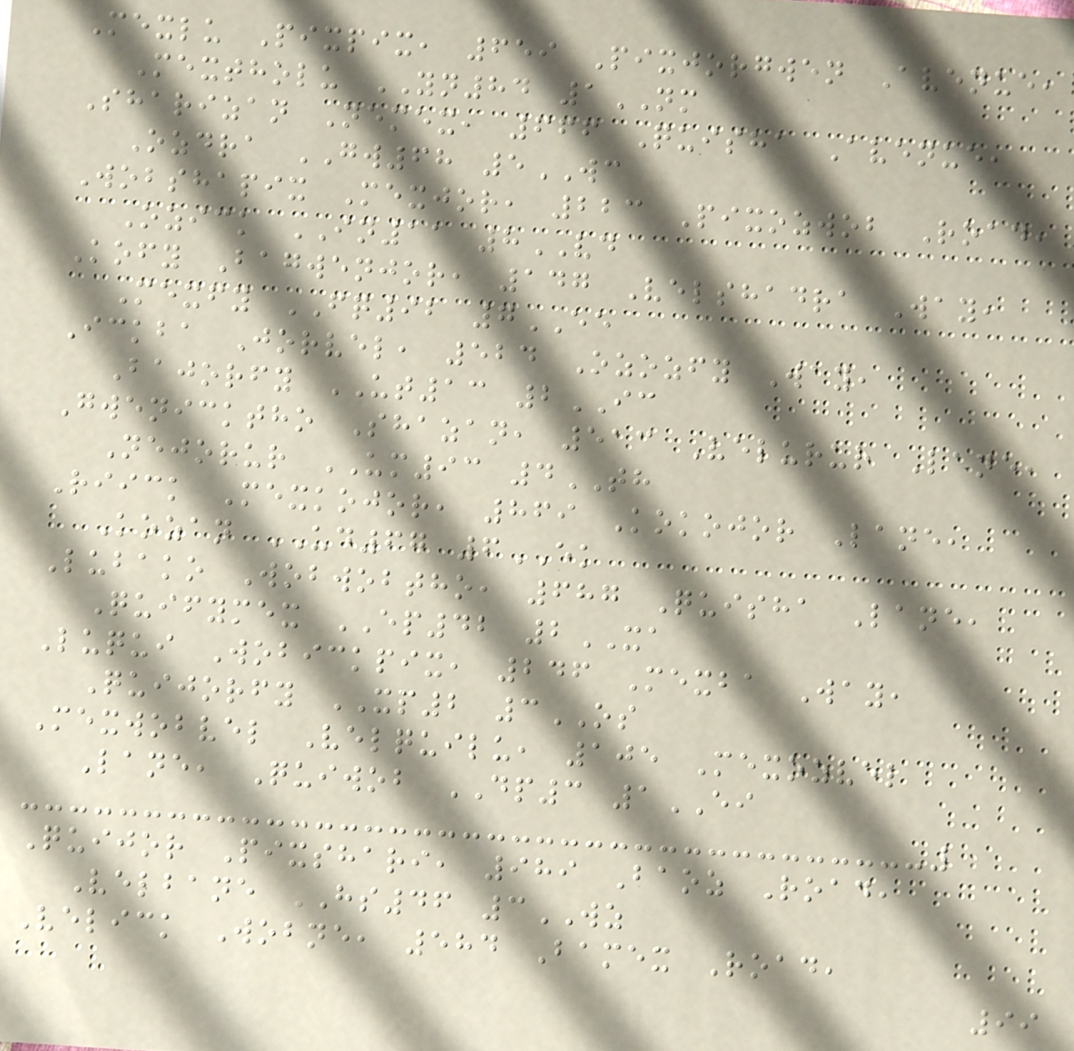Mexlu Pixpix, 659 Pixjorgwen Avenue,
Mextholu YN84 1NM
Sharizan Nemex, 666 Quisha Avenue,
Ozdra GW68 5WC
Wobshapix Mexjor, 223 Pixozwob Road,
Ozick IN11 8VD
Kofy Bagwenjor, 147 Velshadra Way,
Mexfy FQ92 7EE
Ickba Jorvel, 524 Ozozfy Way,
Bajorfy UT13 2IC
Gwenicktho Shazan, 513 Velurur Lane,
Nejorur UM93 4TH
Riick Mexkojor, 869 Kokojor Lane,
Kozan UD67 6EK
Lubako Wobwobtho, 687 Quisha Lane,
Quifymex EP42 2XA
Luqui Wobickpix, 246 Mexba Way,
Quijorfy XP2 3OS
Mexwobvel Velquilu, 105 Mexozvel
Lane, Quiwob DP3 1EI
Quijor Pixshari, 989 Baoz Road,
Velbane HS46 3WZ
Velick Wobne, 584 Bamex Road,
99
